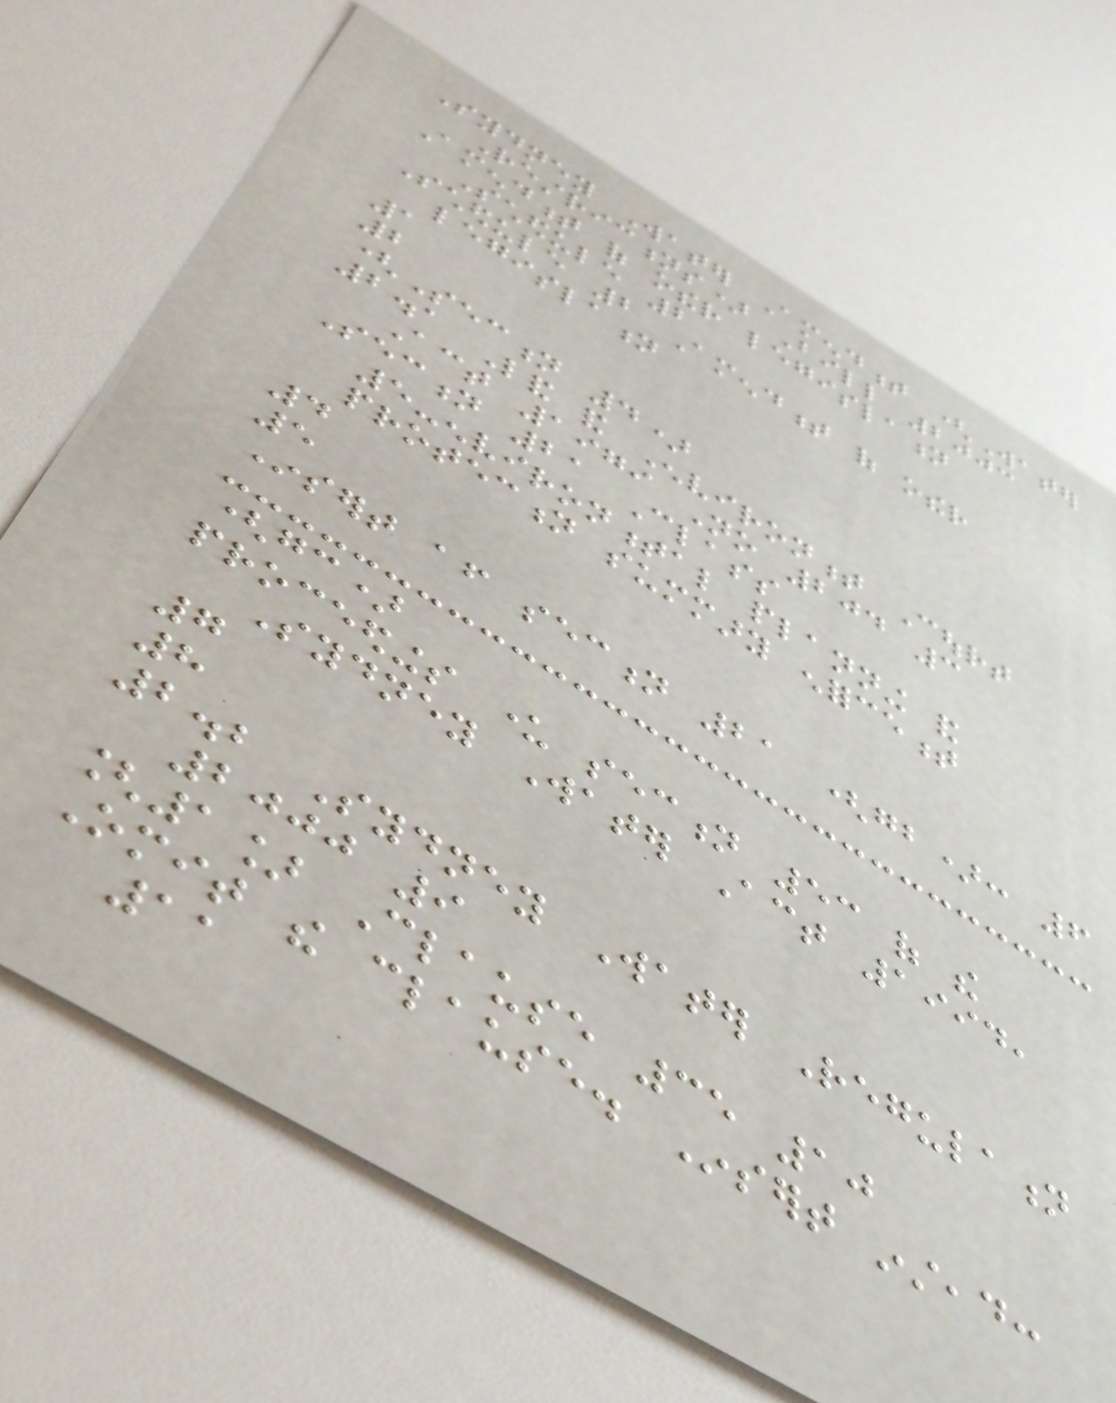Sydney Water Amendment (Water
Restrictions) Bill 2003
Amendment of other legislation
Schedule 2
Schedule 2 Amendment of other
legislation
1
2
(Section 4)
2.1 Land and Environment Court
Act 1979 No 204 3
Section 21 Class
5-environmental planning and
protection summary enforcement
4
5
Insert after section 21 (gb): 6
(gc)
proceedings under section 53 of the
Sydney Water Act 1994,
7
8
2.2 Sydney Water Regulation
2000 9
[1] Clause 35 10
Omit the clause. Insert instead:
11
